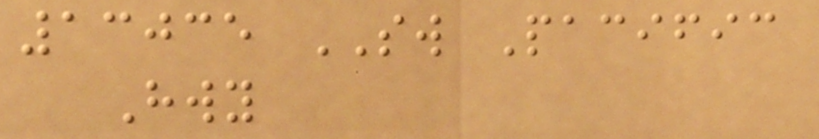13035 SW Pacific
Hwy
